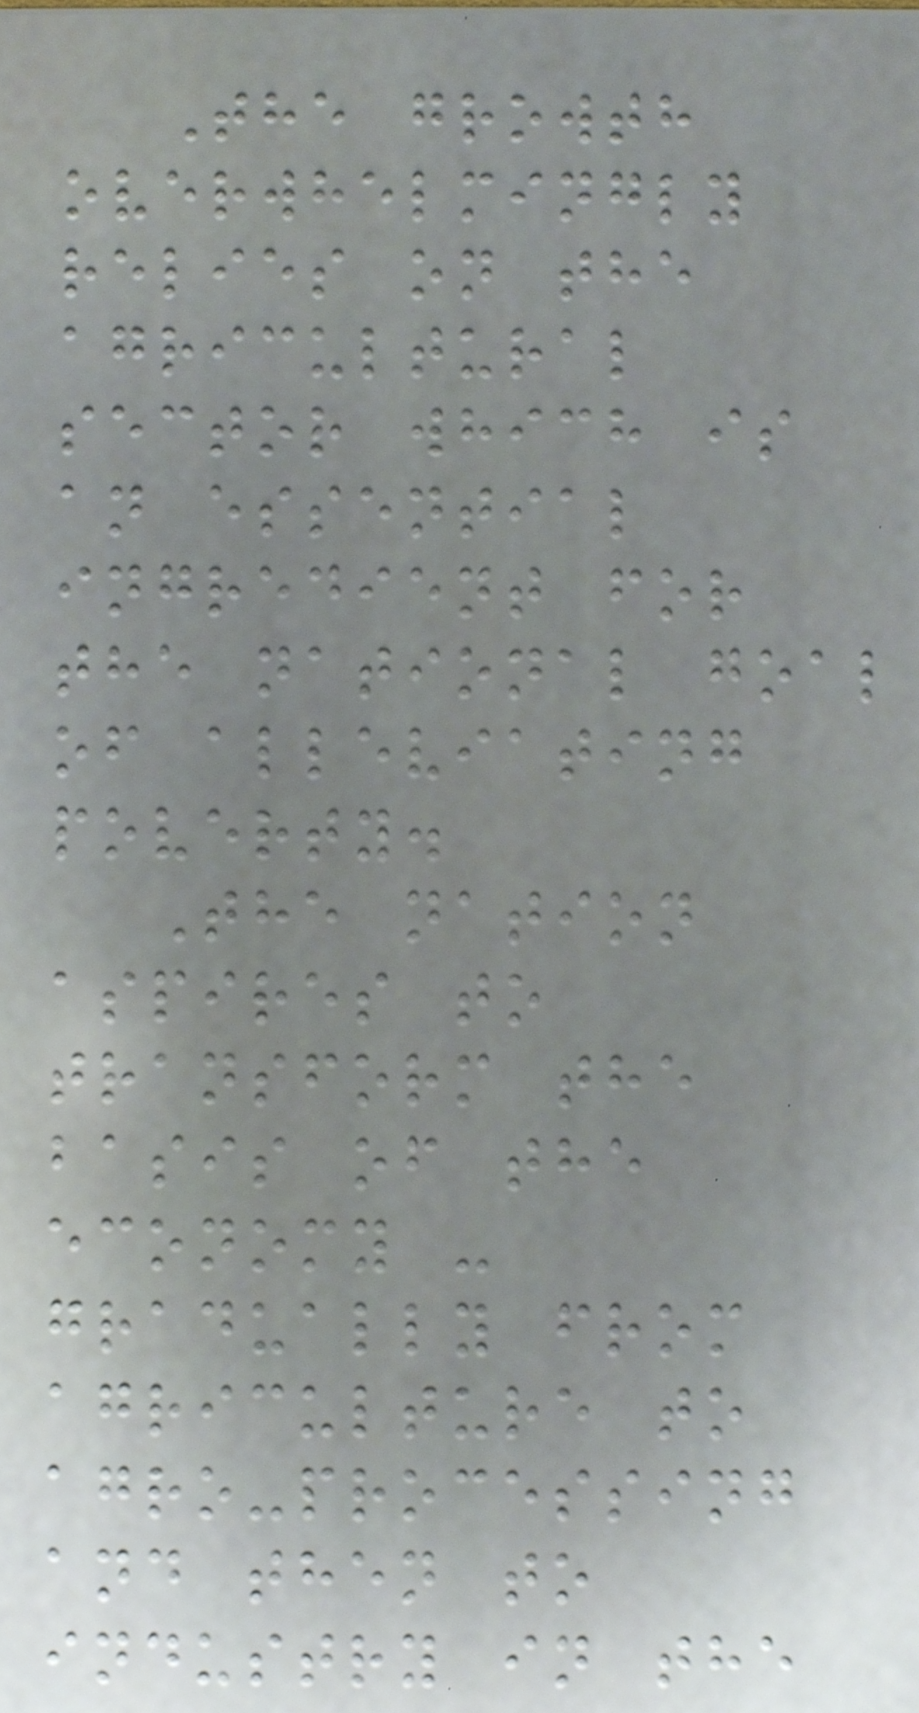The growth
overwhelmingly
relies on the
agricultural
sector which is
an essential
ingredient for
the national goal
of alleviating
poverty.
The nation
aspires to
transform the
basis of the
economy -
gradually from
agriculture to
agro-processing
and then to
industry in the
